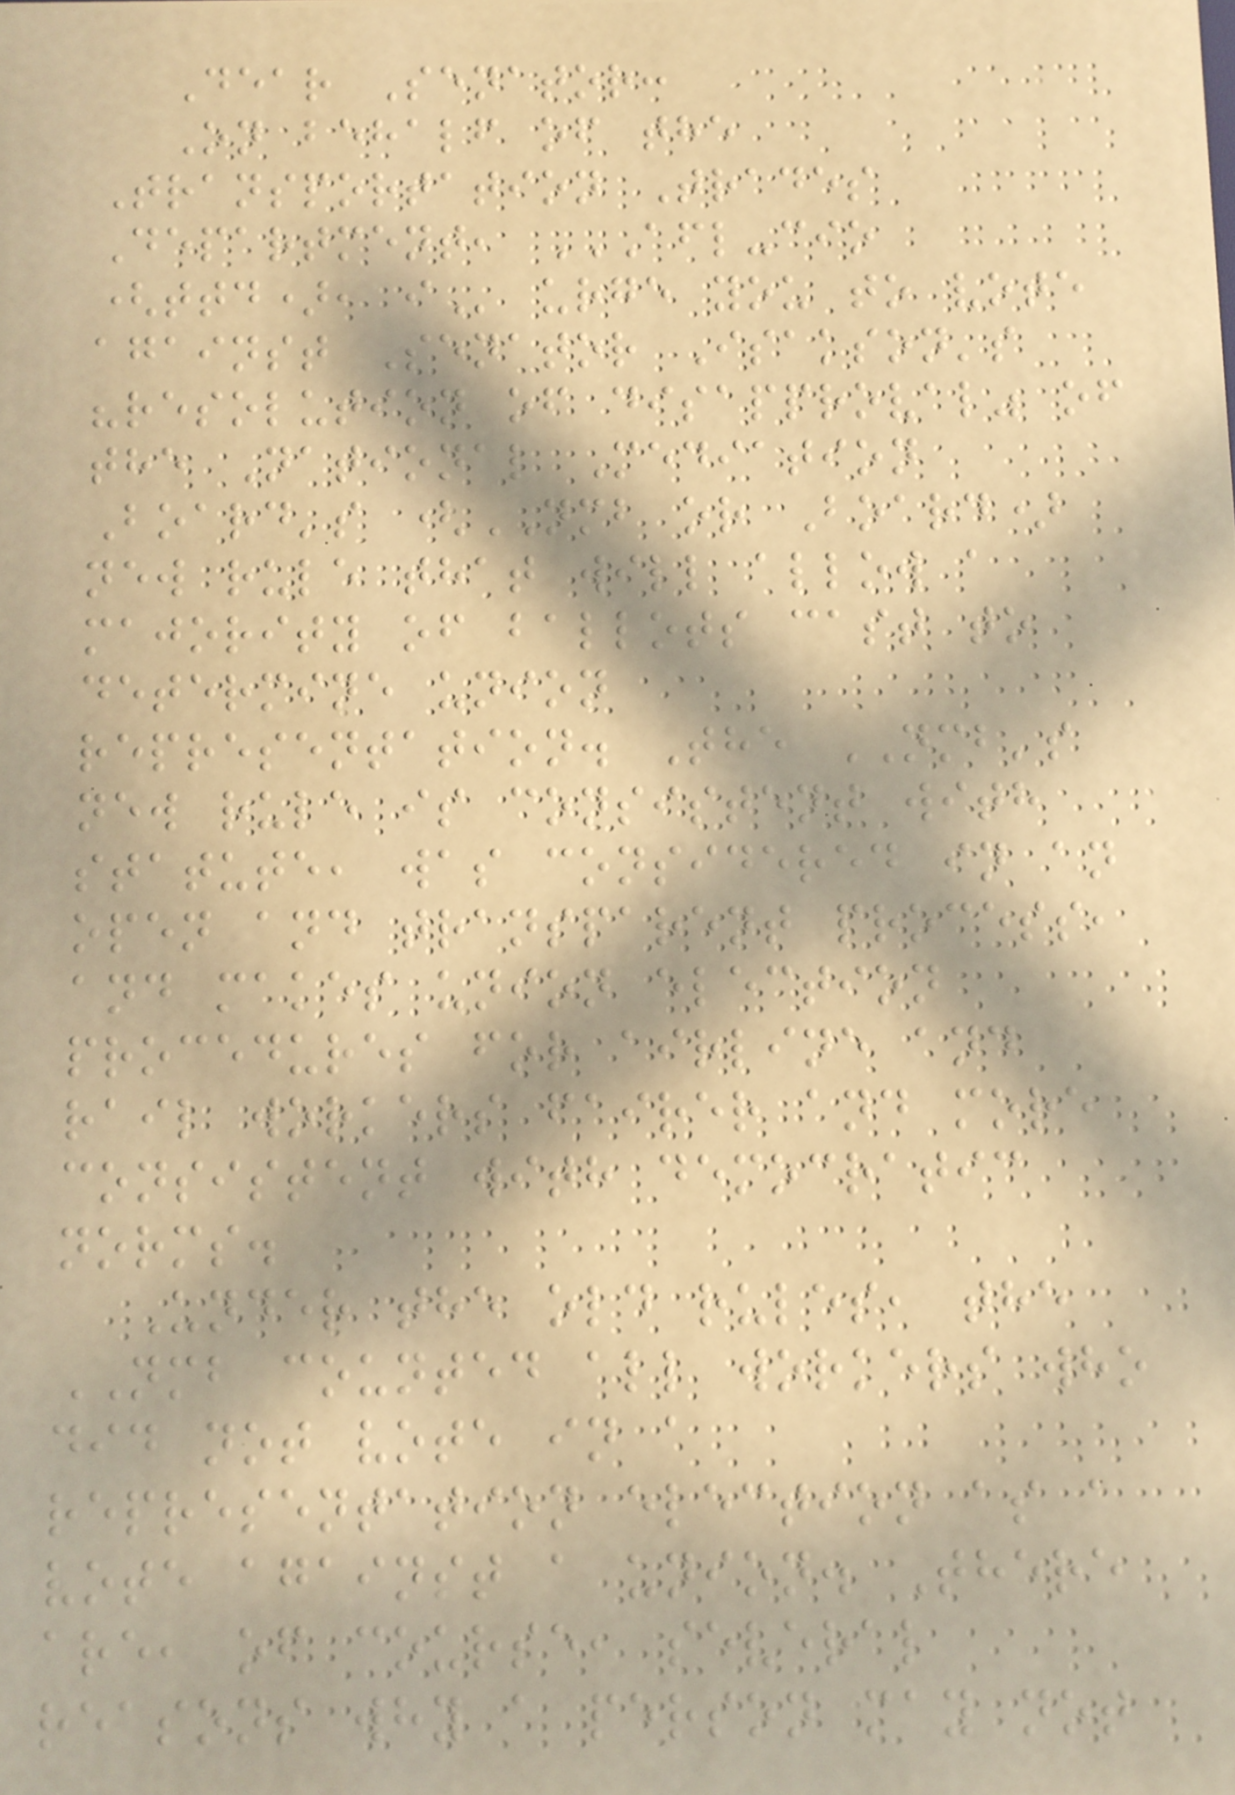Dear Senator:
On behalf of the
Transportation Trades
Department, AFL-CIO
(TTD), I urge you to vote
against Senator Isakson's
"resolution of disapproval" of
the National Mediation
Board's (NMB or Board)
new rule that will allow a
majority of ballots cast to
determine union
representation. The NMB's
new rule is consistent with
statute, was considered in an
open and transparent process,
and makes union election
procedures for airline and
rail workers fairer and more
consistent with democratic
norms.
Under the old rules, the
NMB counted all workers who
did not vote in a
representation election as a
vote against a union. There
are, of course, several
reasons why a person may not
